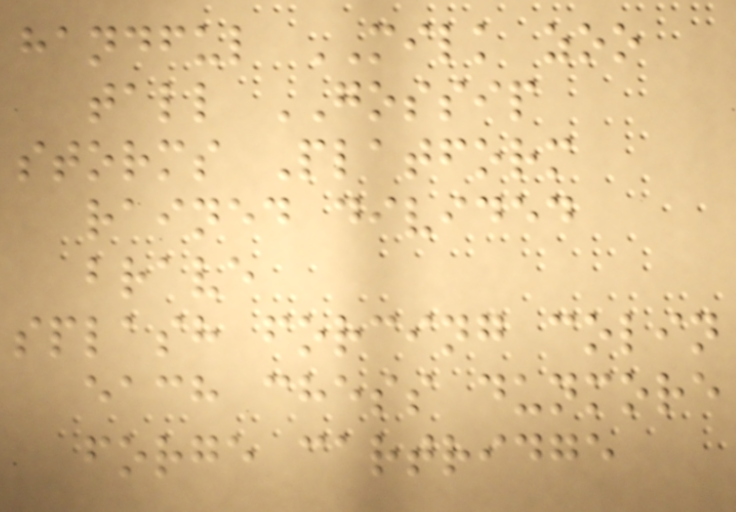handful MILK zoo
tall GOSSIP
storms Platform
rained divided
brave
splash forcing colin
each chess dunmore
forge cartridge
